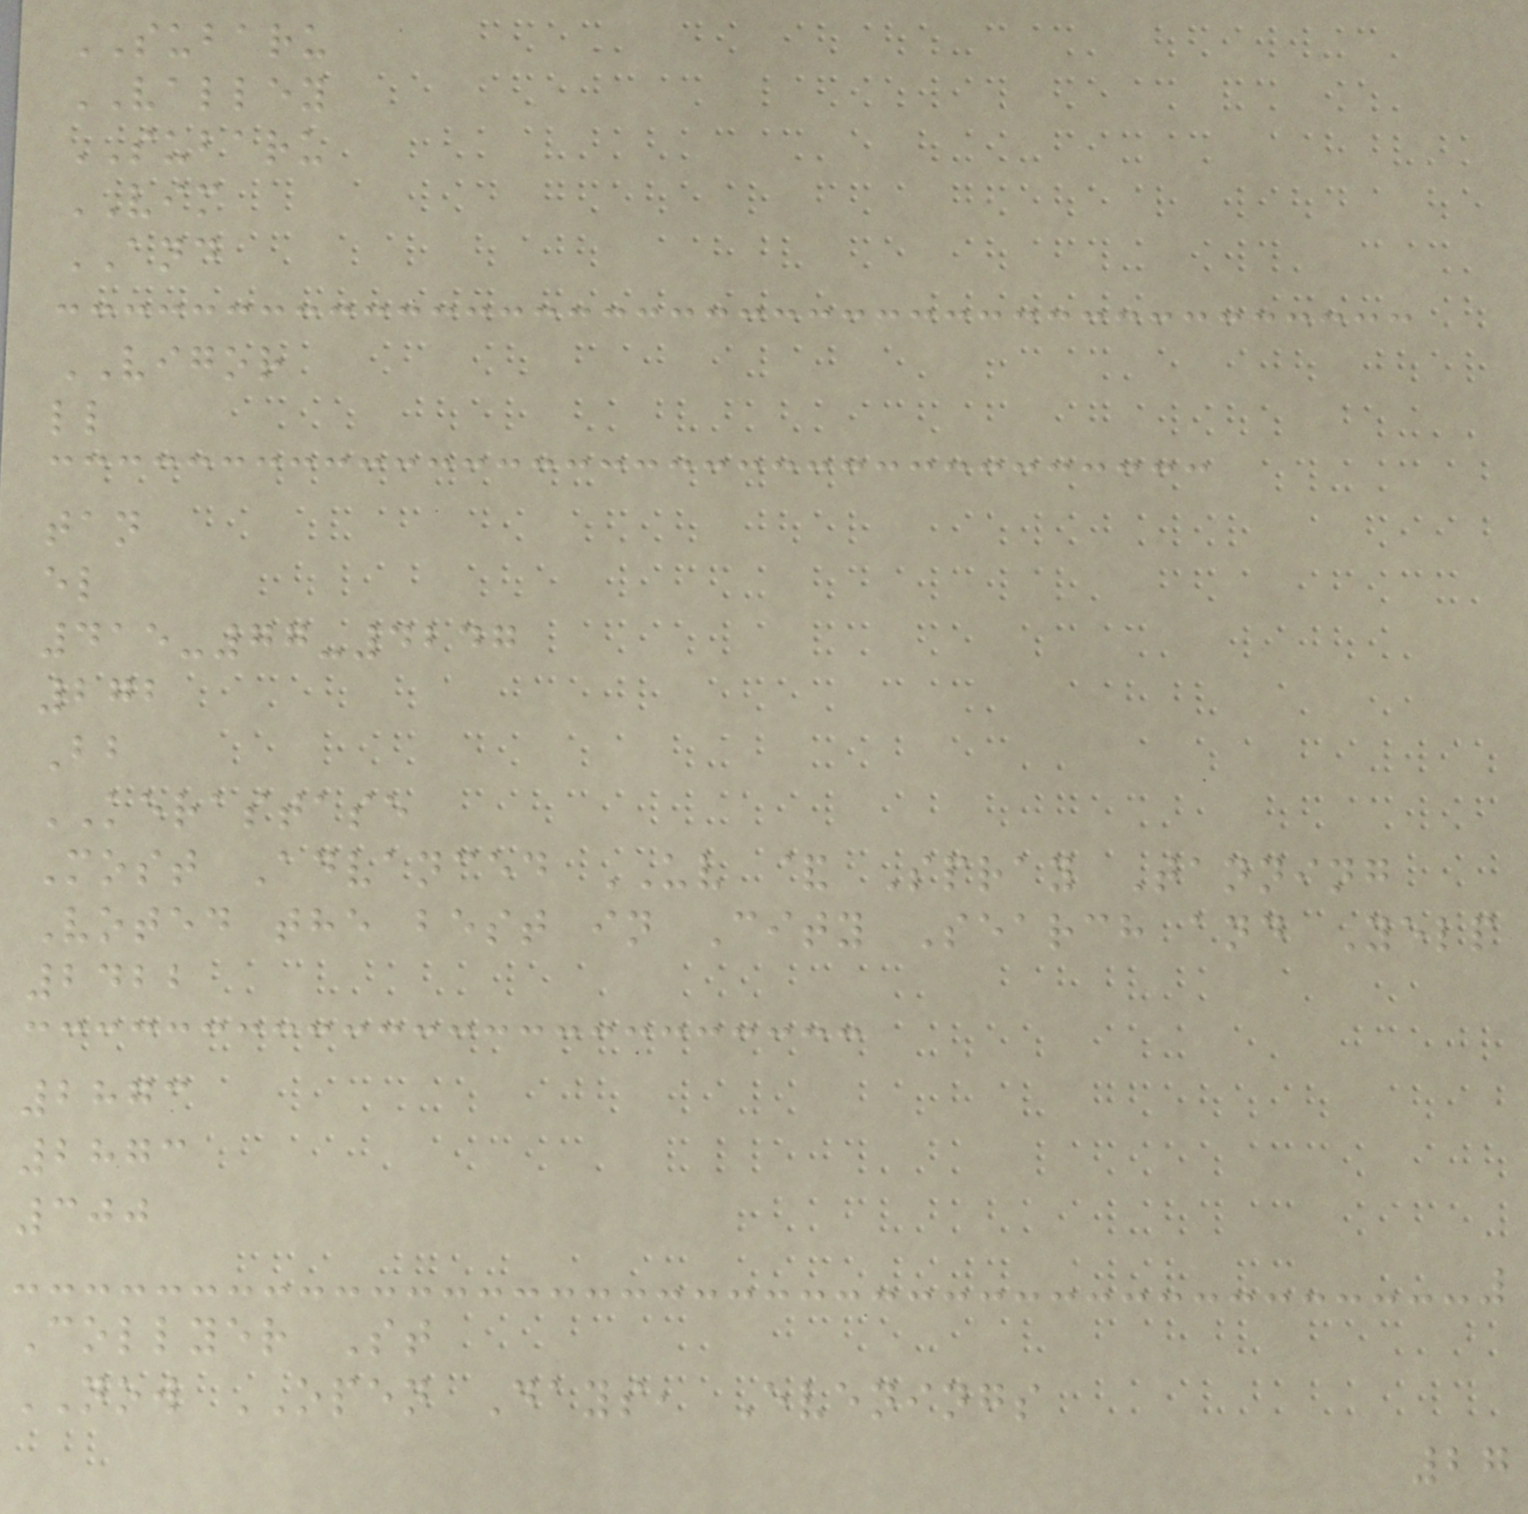SUBARU
VALLEY
SUBARU
VIM
AND
VIGOR
ll
tan
el
415-77-4247
272
Bb
KERASTASE
Most Advanced UV & Spray Tanning
Voted the best in City Search and Yelp
2422
2873
2873
300
Collyer St
NOW OPEN Days, Evenings
27
